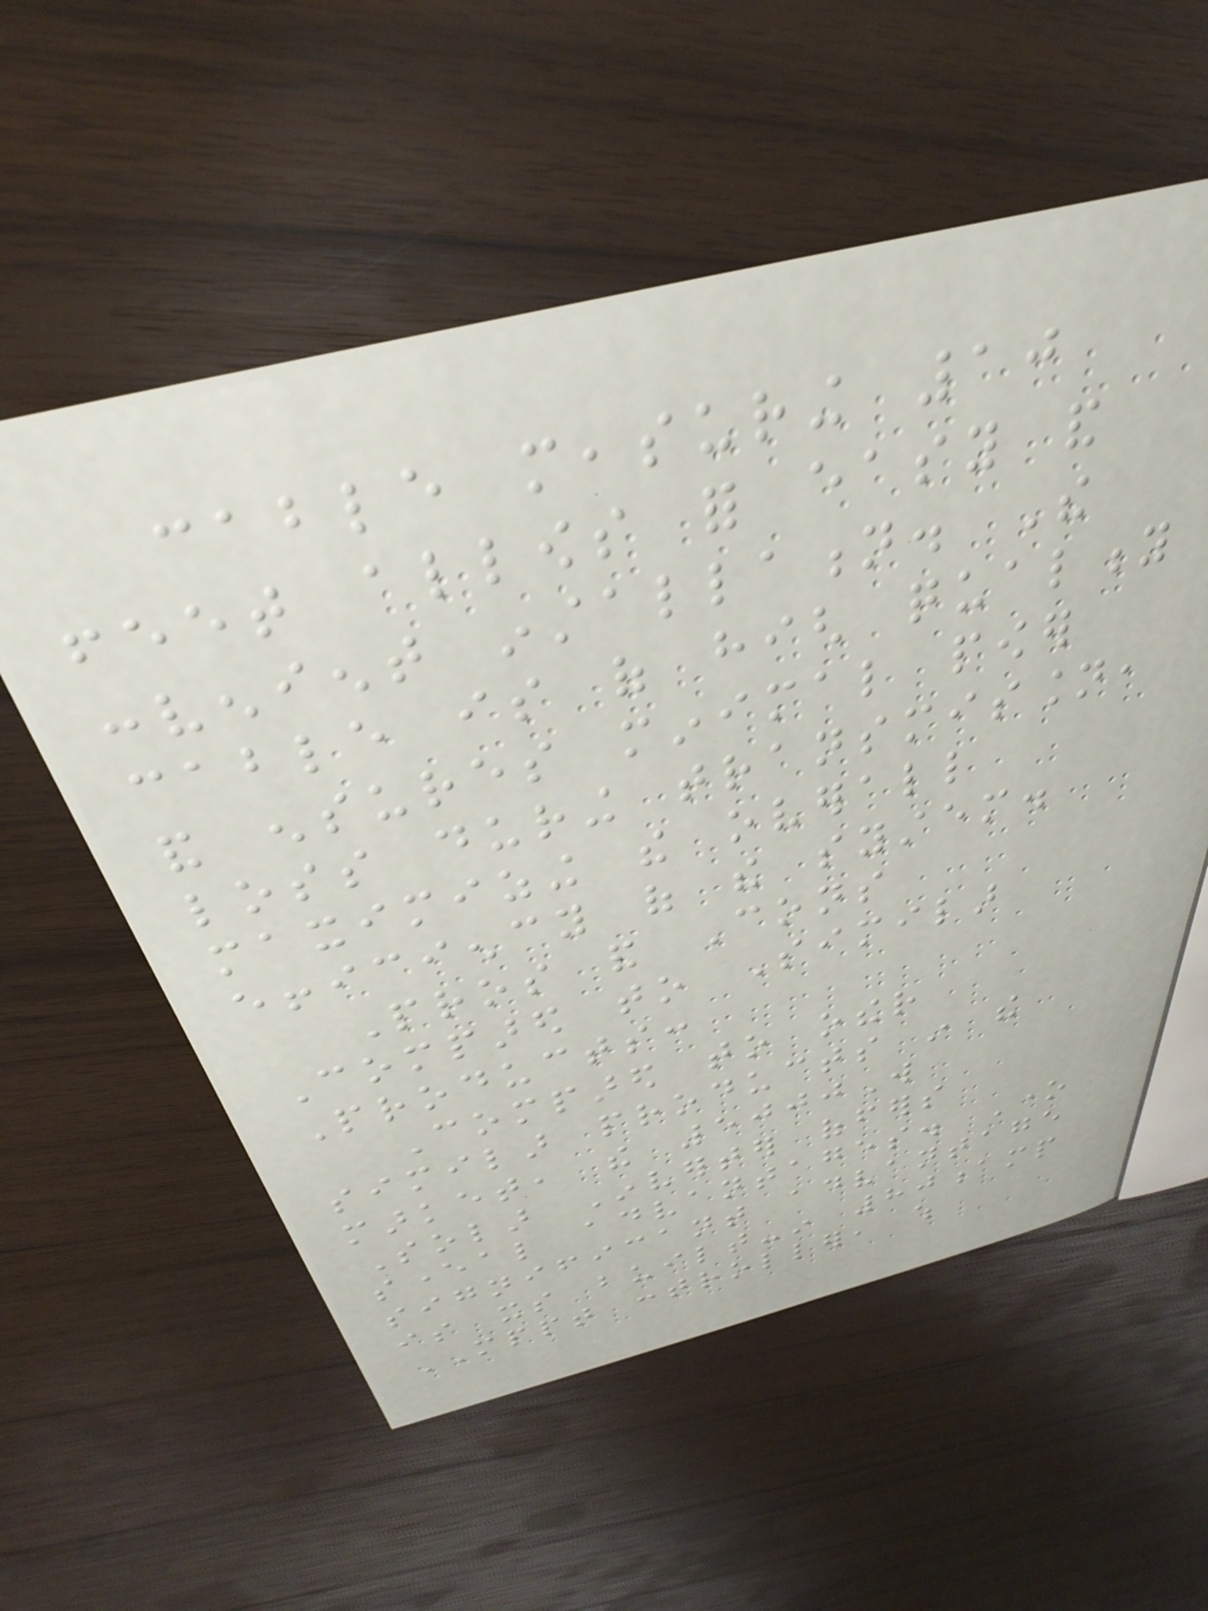cable measuring 10
feet allows for easy and
convenient installation. The
cable is of high quality
and ensures minimal power
loss during transmission,
maximizing the overall
efficiency of the system.
Pros and Cons
Compared to Similar
Products:
Compared to other
similar products in the
market, the 5000W
Solar Inverter offers
several advantages. One
significant advantage
is its built-in 80amp
MPPT controller, which
